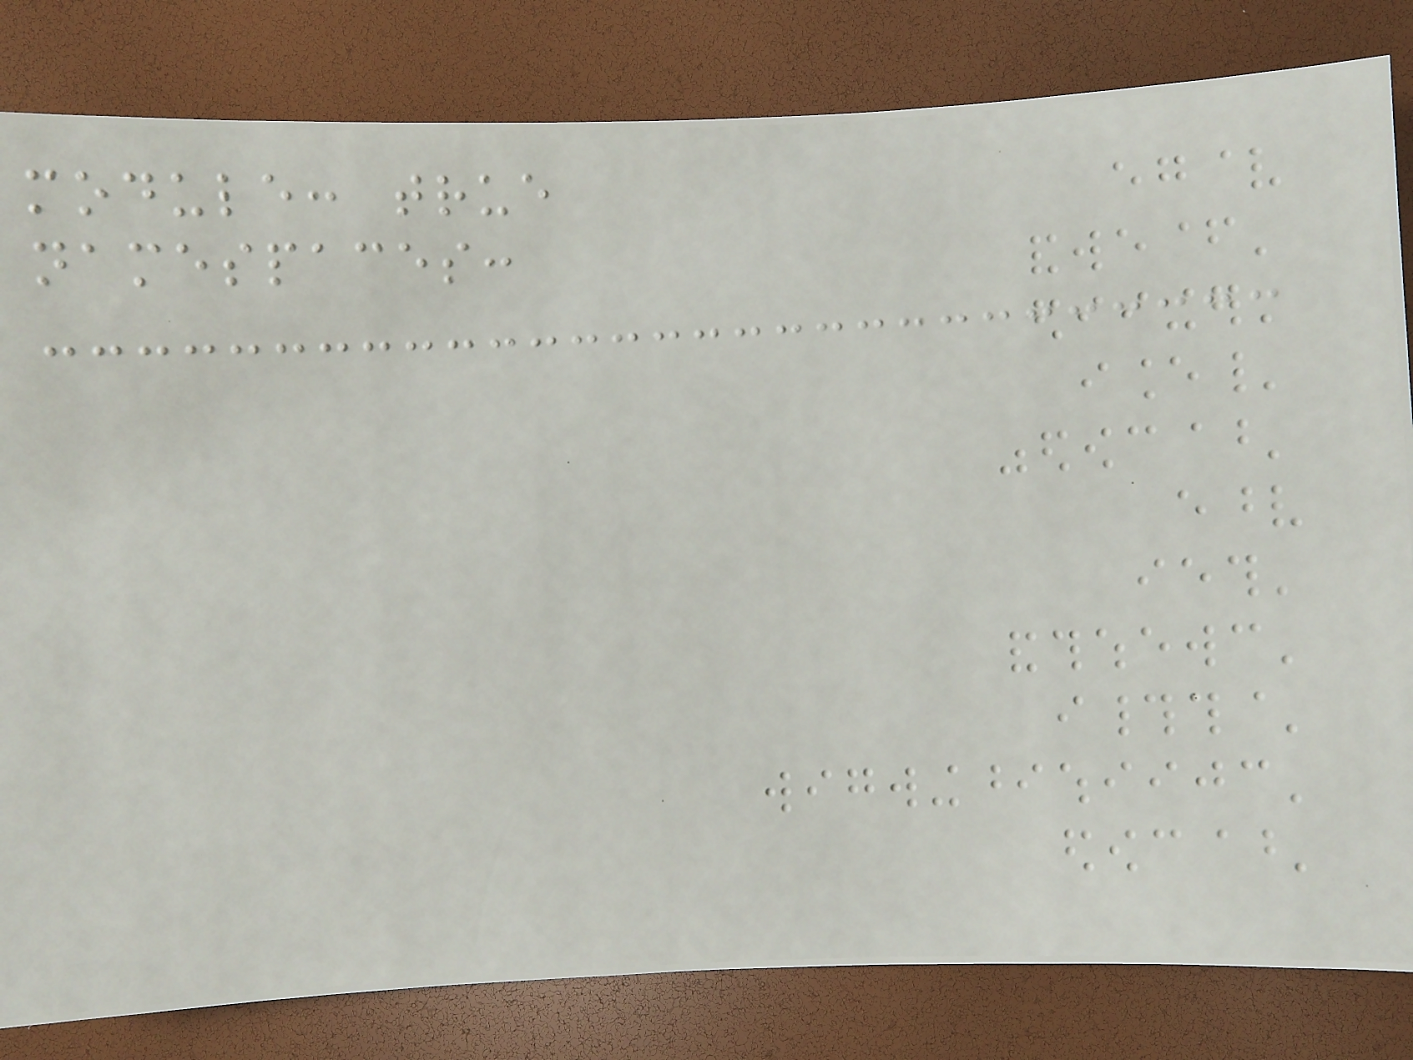module: true
namespaces:
